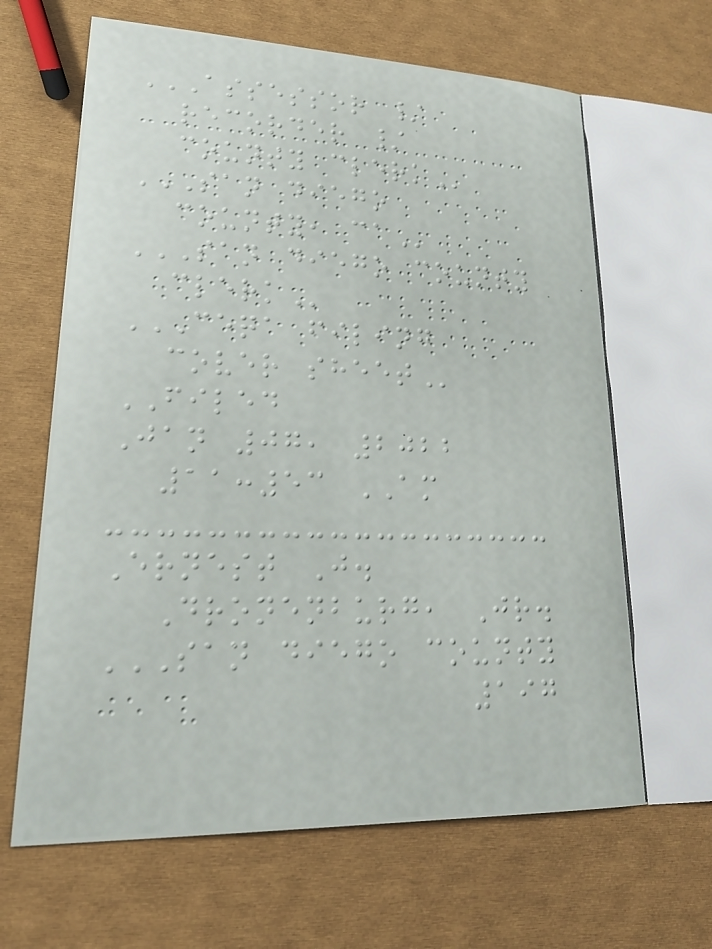ASSESSOR /
RECORDER /
COUNTY CLERK
SAN DIEGO
COUNTY, CA
SAN DIEGO COUNTY
CLERK
CEQA FILING
COVER SHEET
FILED
Jan 07, 2022
11:53 AM
Ernest J.
Dronenburg, Jr.
SAN DIEGO COUNTY
197
